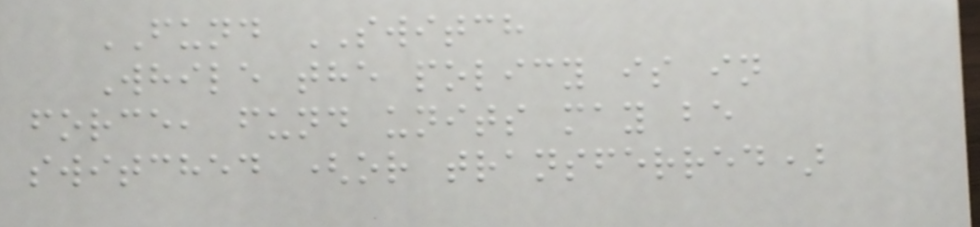FUND SWITCH
While the policy is in
force, fund units may be
switched (or transferred)
